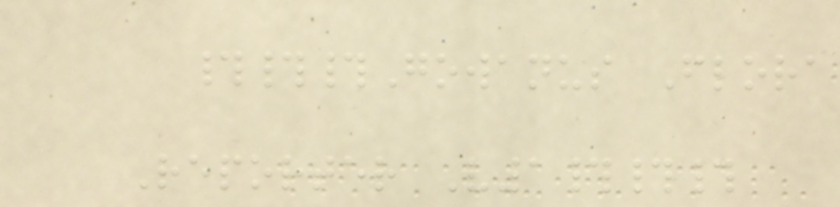###Gowanus Flora
Reporter V1###
